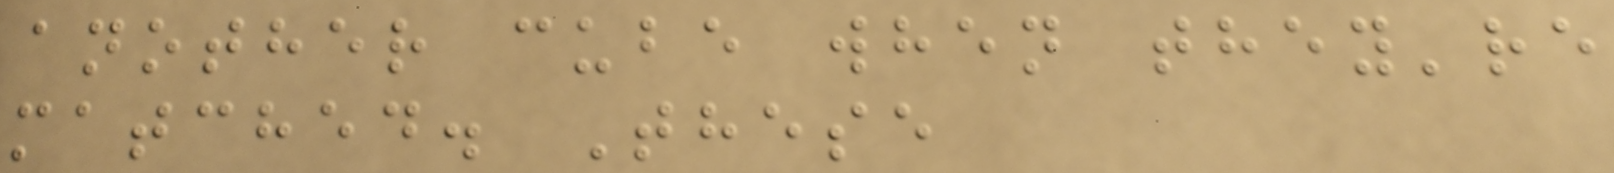another cube when they're
matched. These
